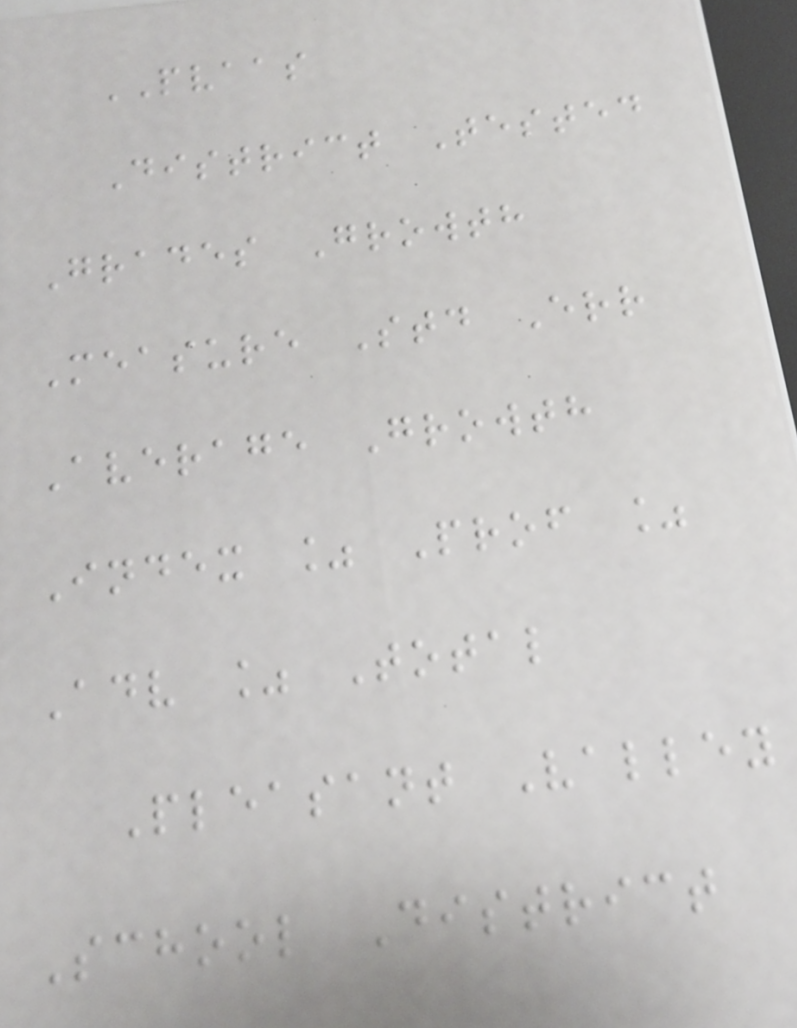PVAAS
District Tested
Grades Growth
Measure Std Err
Average Growth
Index % Prof %
Adv % Total
Pleasant Valley
School District
